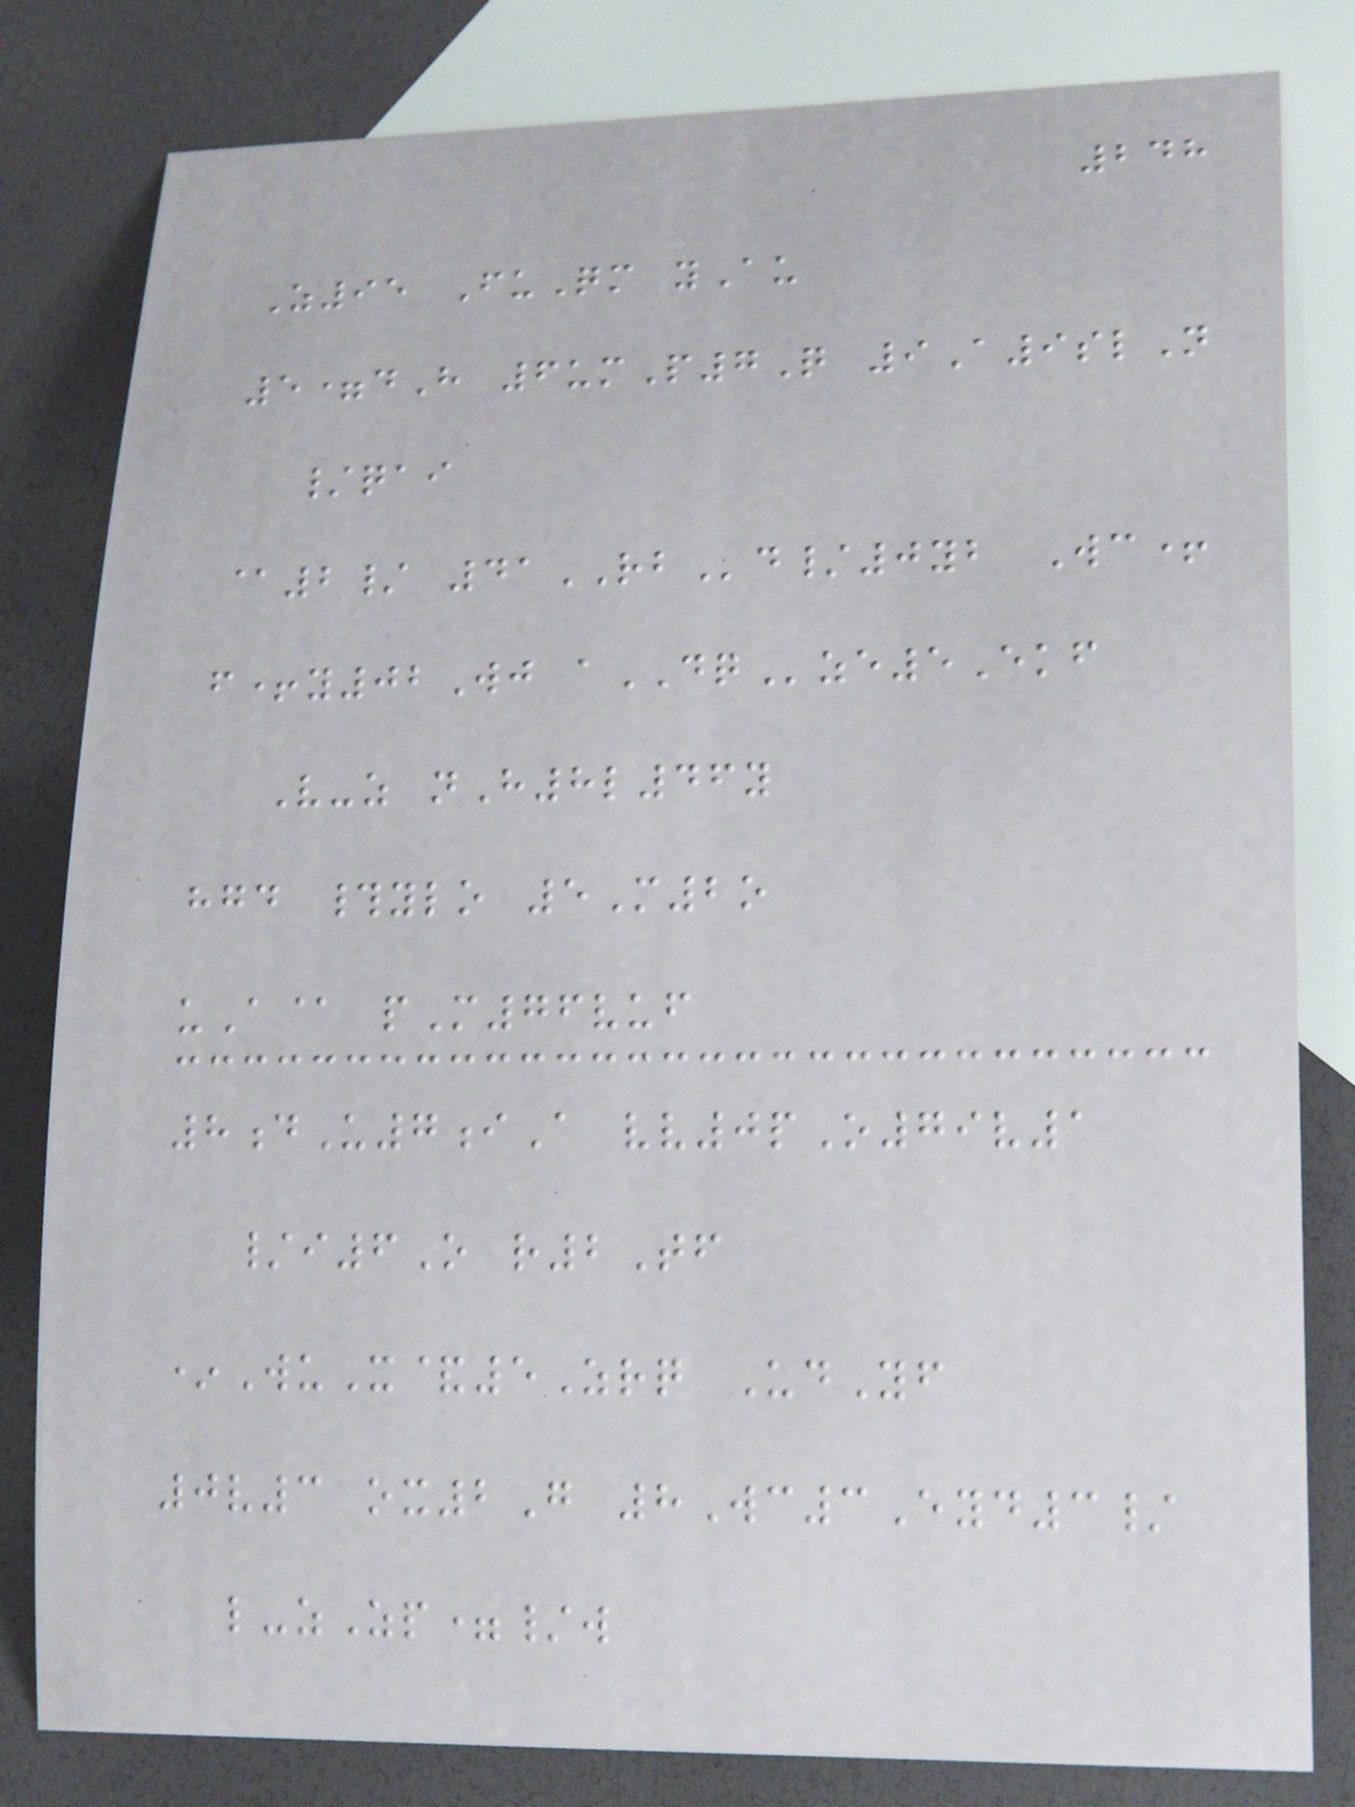248
Z95 FuQm yAu
5=dH 6umP7Q 9A9slN
/qai
@2/ 41RBd/0yb Wc+
f+y02Wj aDQze5Ekf
V-z nH8l46y
hgd #ylo 5M2o
uA@ pM76vuf
8dU7iA vv0pO79v1
/i6O r2Tf
*WuX&5Zrq UdYf
0v3 ox2G 8Wc3Eyd3/
l-zZp=/w
